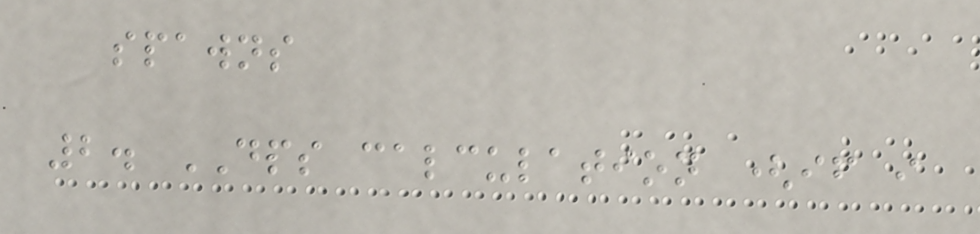spawns
2. DPS calculation (if i
